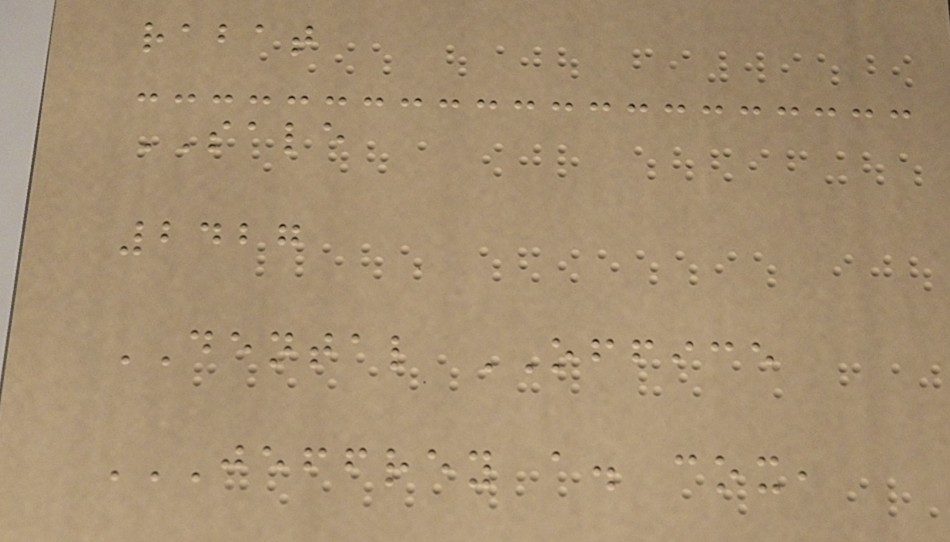rabat
SALE
2427
DENTAL OFFICE
JEFFREY A. COX,
